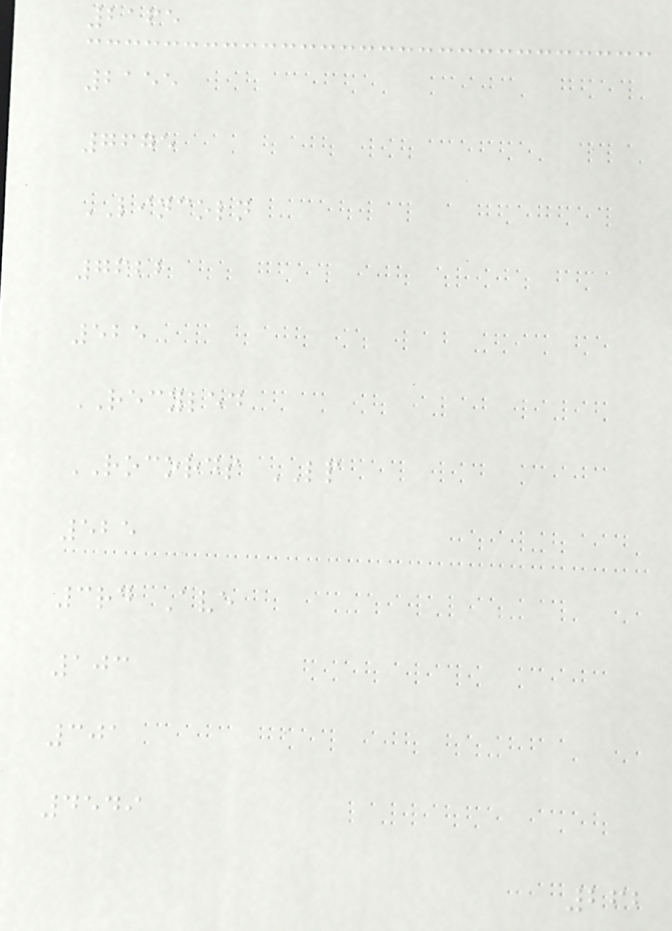2165
2155
7675
LINCOLN
7622
525
RECYLED
ROCORDS LP
525
3rd Ave
103
301
4549
262
